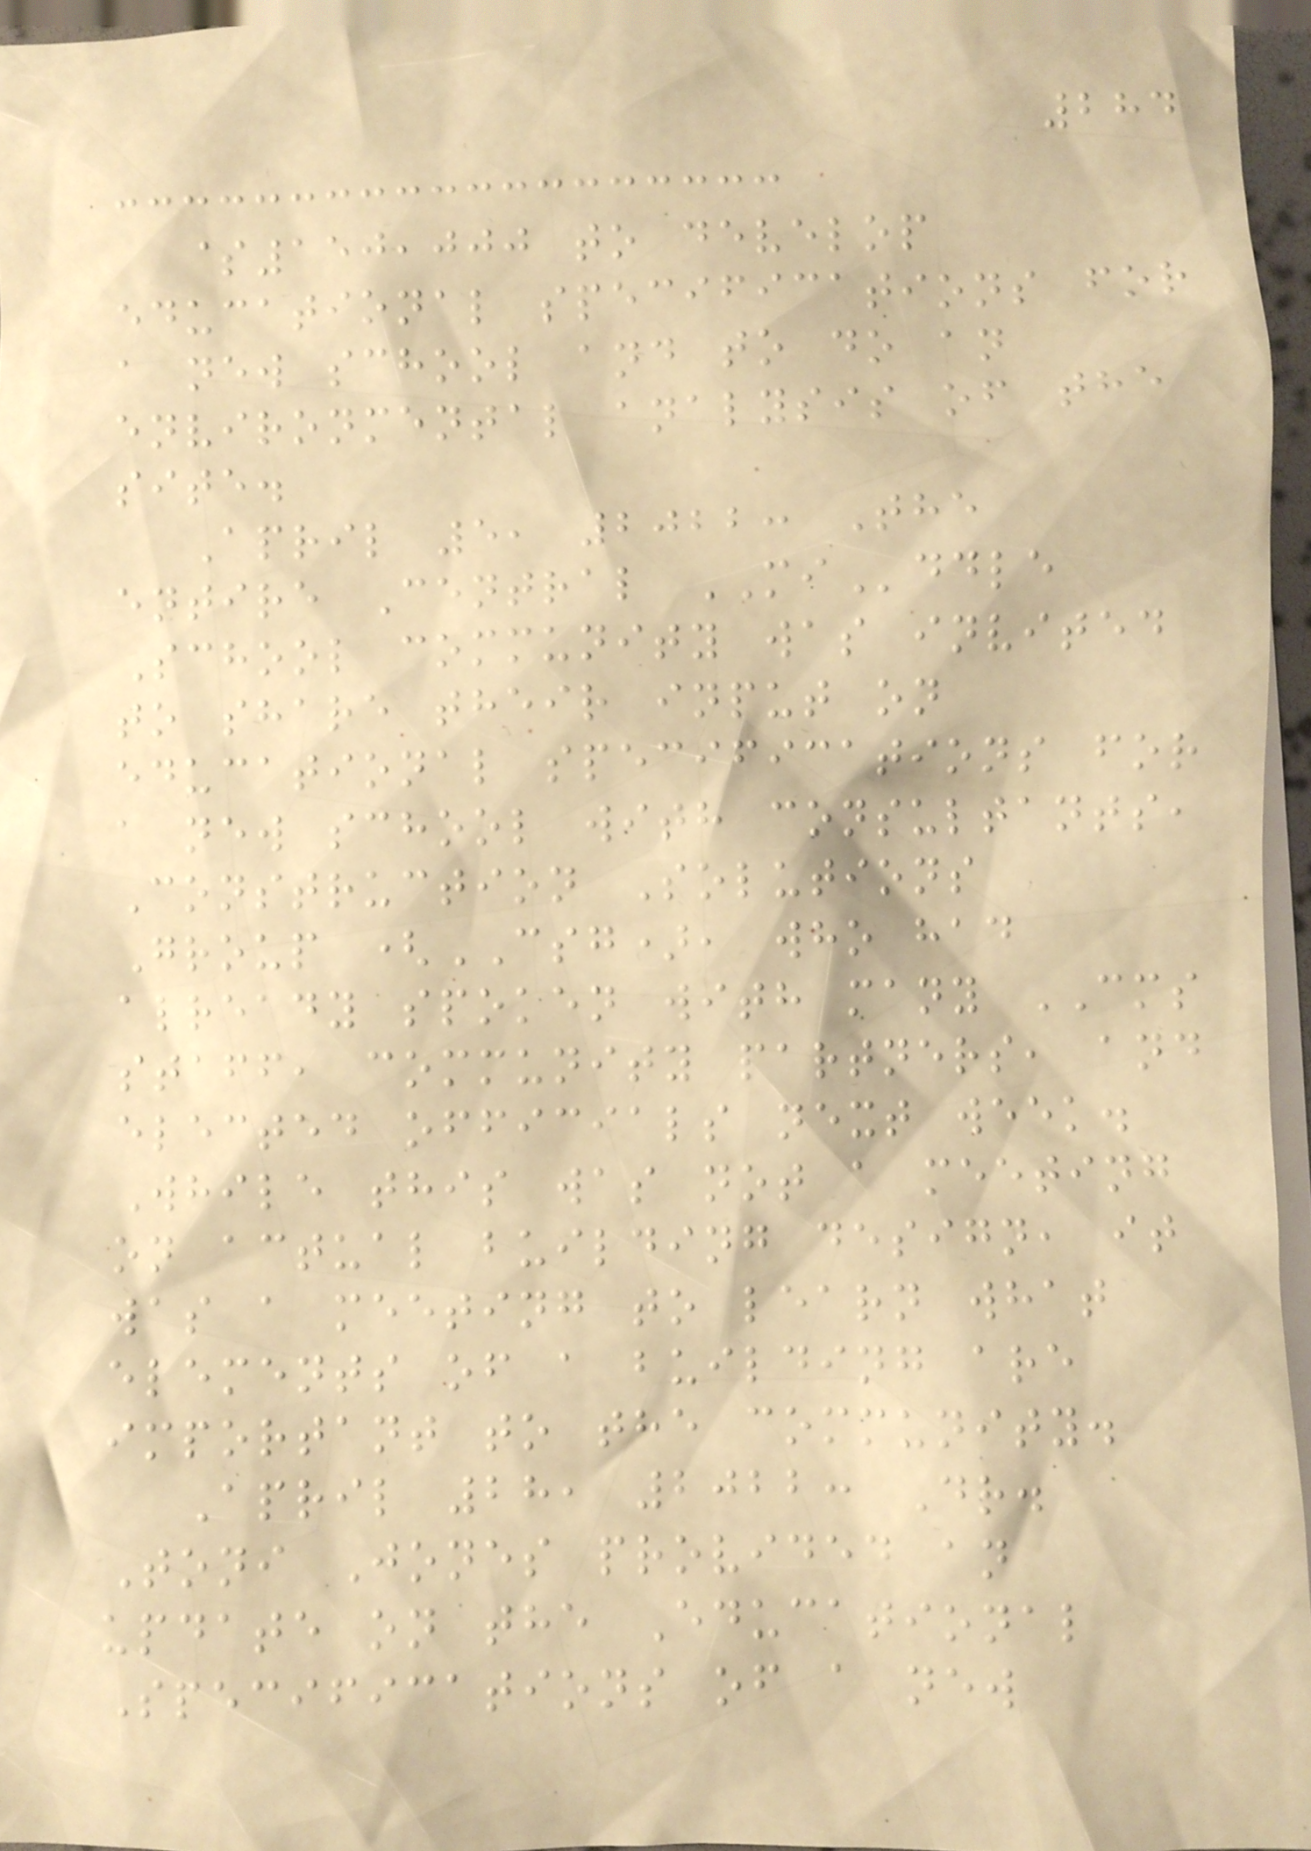284
$150,000 to develop
educational specifications for
a new school and to do an
environmental analysis of the
site.
April 5, 2022: The
entire Central MIddle
School community was invited
to share their input on
educational specifications for
a new school with consultants,
Construction Solutions
Group (CSG), who had
already spoken with many CMS
staff, community partners, and
elected officials next week.
While this was not a meeting
on actual building design, it
was a meeting to learn what
elements of a building are
important to the community.
April 28, 2022: Dr.
Toni Jones provided an
update on the Educational
Specifications of a new
